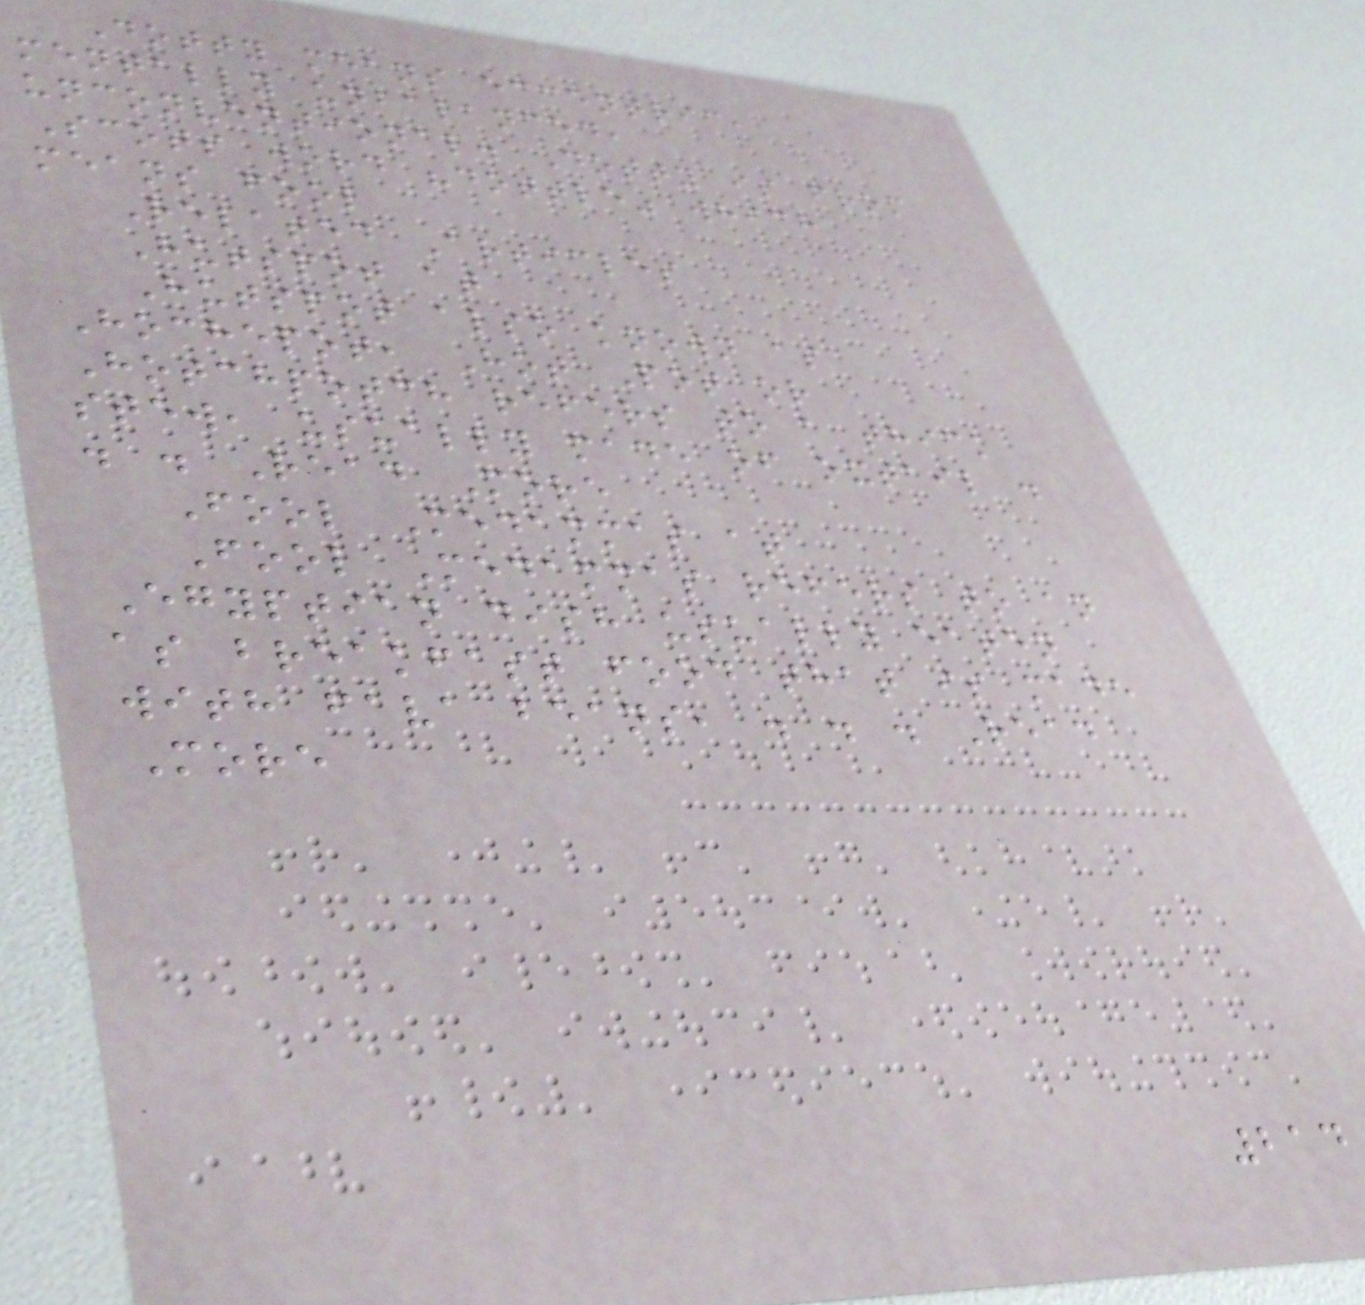Dotty means eccentric,
mentally unbalanced,
unconventional. Dotty is from
Scots word "dottle" which
means fool
Related Articles
Hutspot at
Hutspot also known as
Hochepot, Hot Pot or
Hotchpotch refers to a thick
stew, usually made of oxtail .
. . Read More
Fool Medammas at
Fool Medammas refers to an
Egyptian dish usually eaten
as breakfast food that is made
with fava beans, . . . Read
More
214
